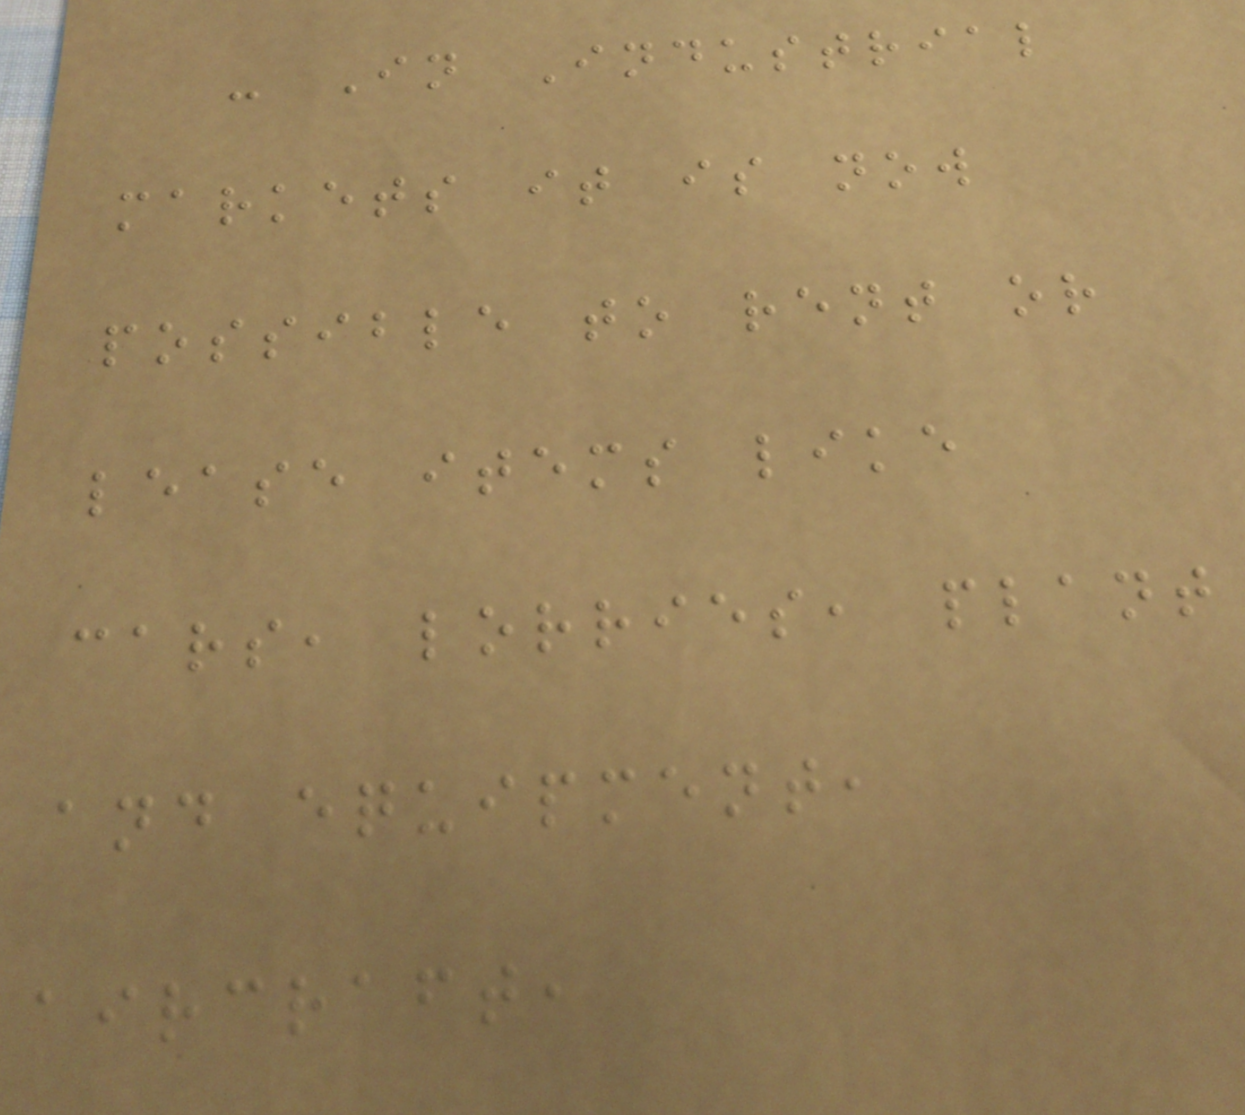- In Industrial
markets it is now
possible to rent or
lease items like
cars, lorries, plant
and equipment,
aircraft,
